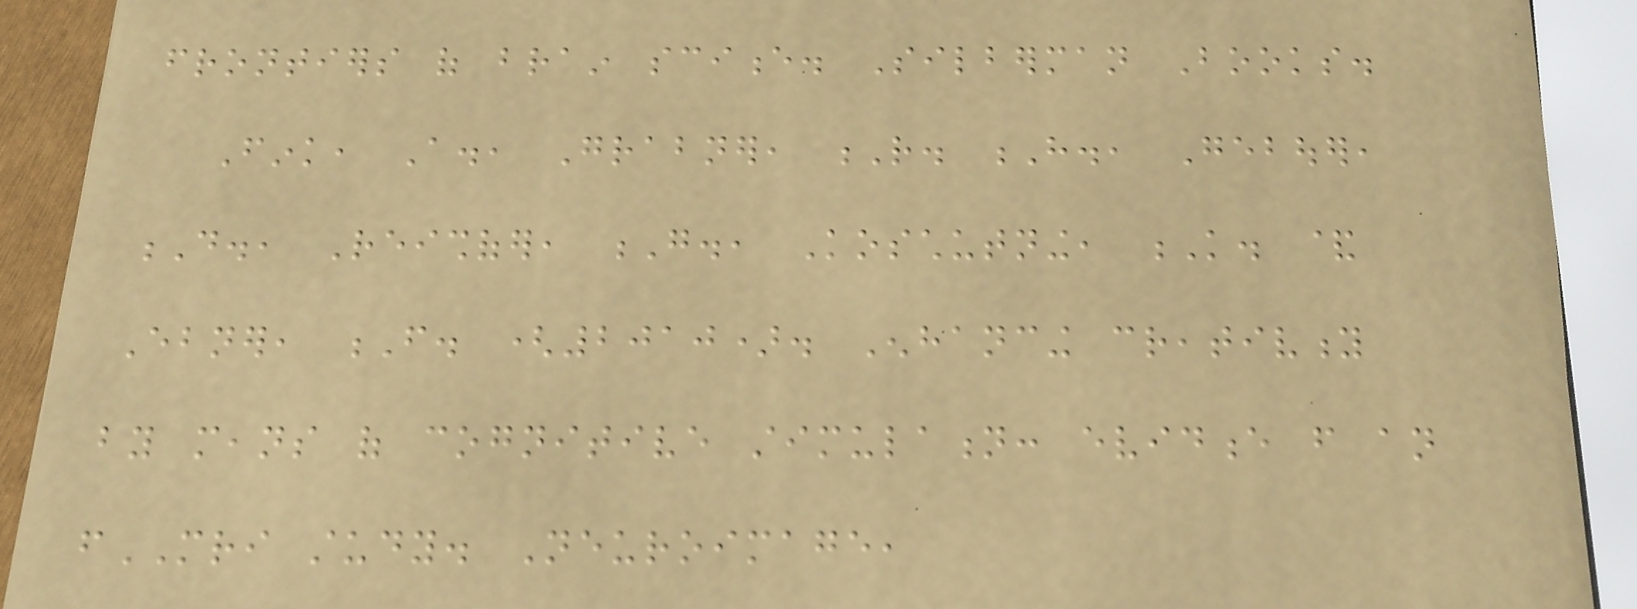frontiers of brain science. Silberman Books.
Fink, A., Grabner, R. H., Gebouer,
D., Reishofer, G., Koschutning, K. &
Ebner, F. (2010). Enhancing creativity
by means of cognitive stimulation: evidence from an
fMRI study. Neuroimage,
